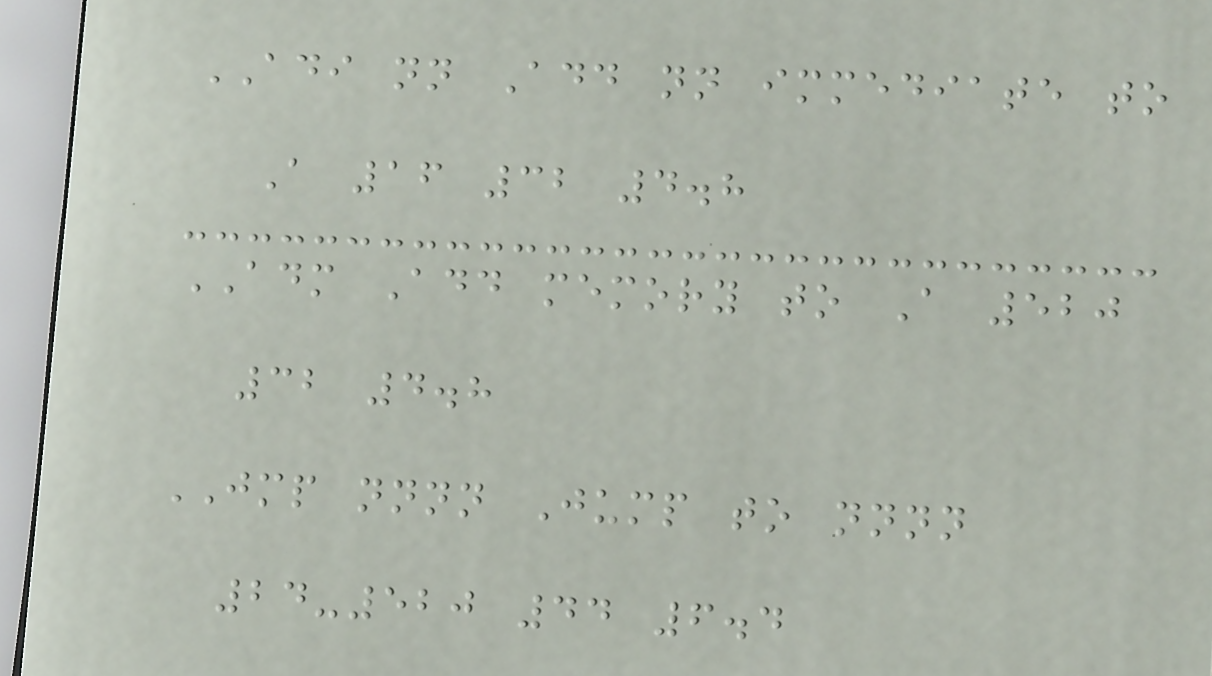ADI nn Add nn immediate to
A 16 32 4.8
ADM Add memory to A 520
32 4.8
JMP nnnn Jump to nnnn
24-520 44 6.4
